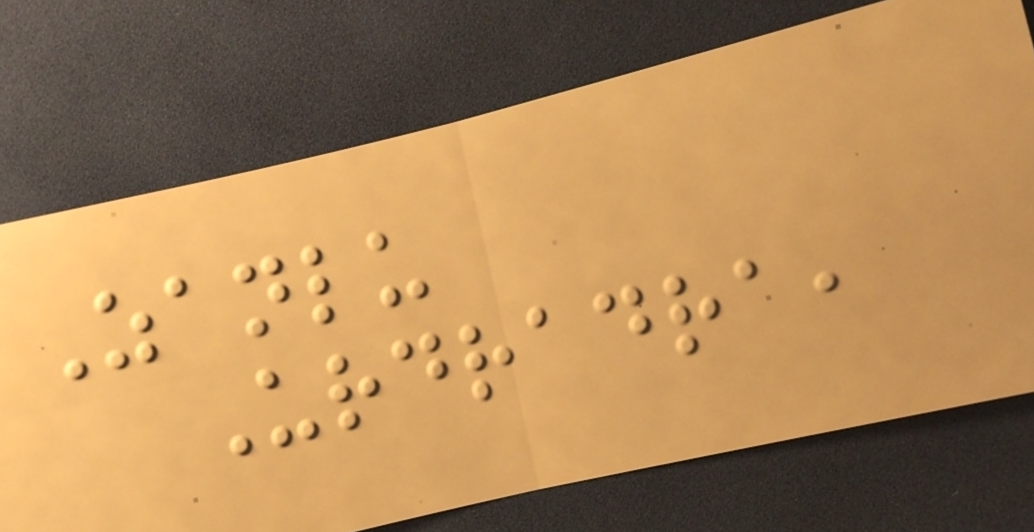Zanlu
Urdradra,
